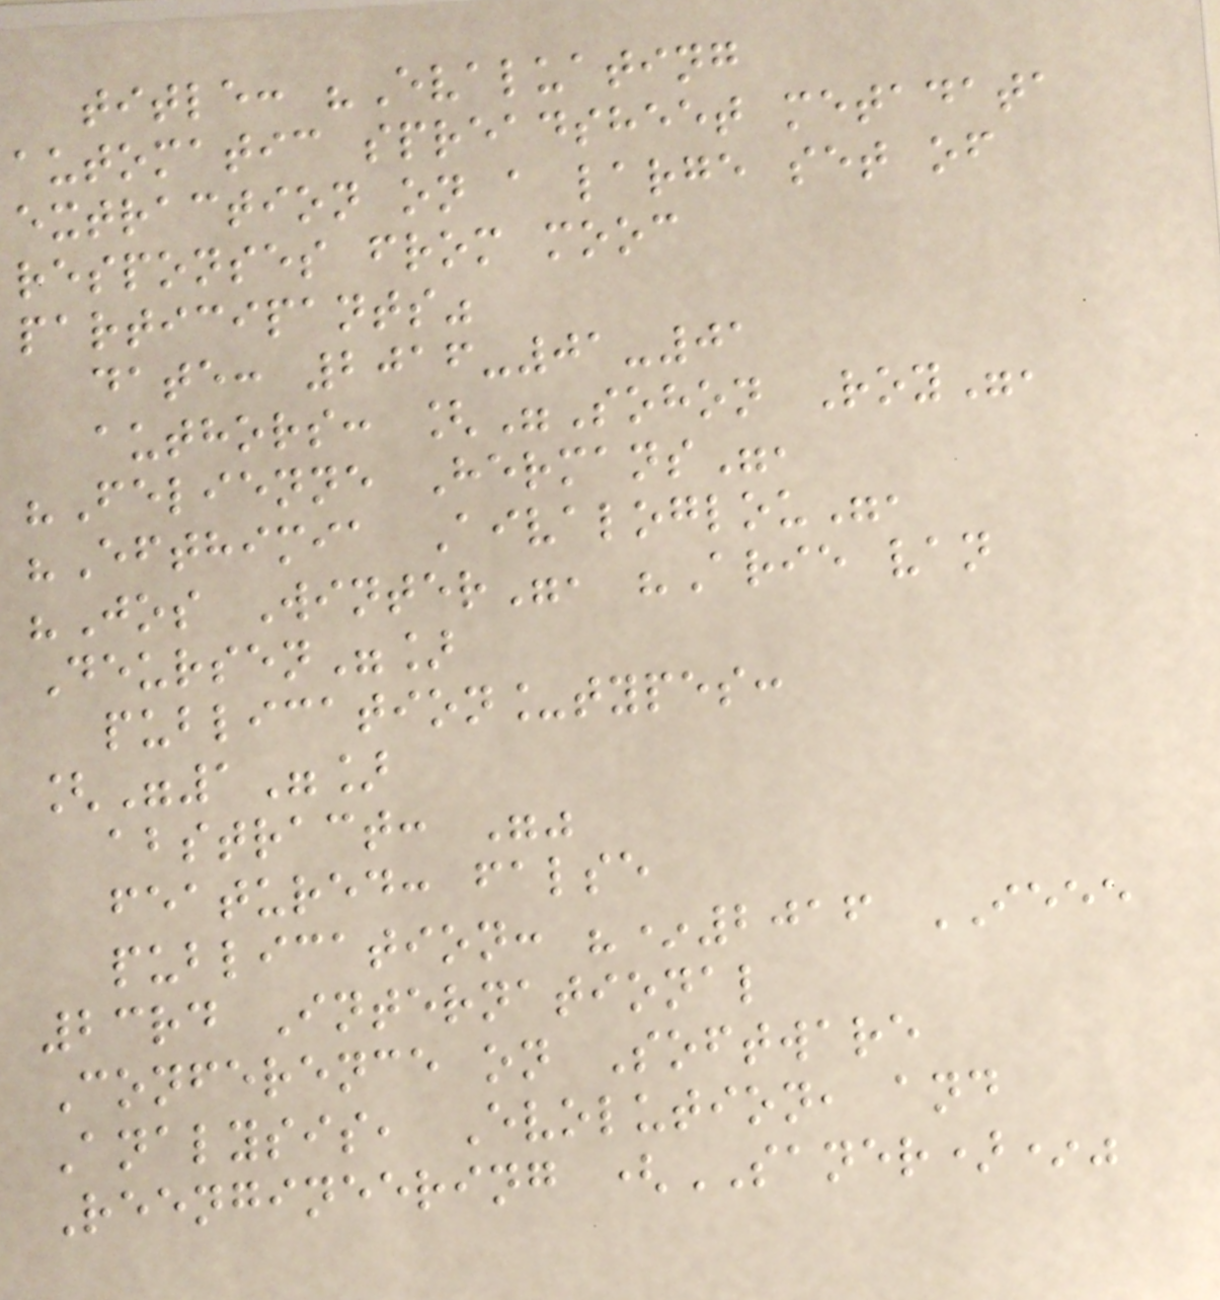title: "Evaluating
automatic spreadsheet metadata
extraction on a large set of
responses from mooc
participants"
date: 2016-01-01
authors: ["Sohon Roy",
"Felienne Hermans",
"Efthimia Aivaloglou",
"Jos Winter", "Arie van
Deursen"]
publication_types:
["1"]
abstract: ""
featured: false
publication: "*2016 IEEE
23rd International
Conference on Software
Analysis, Evolution, and
Reengineering (SANER)*"
